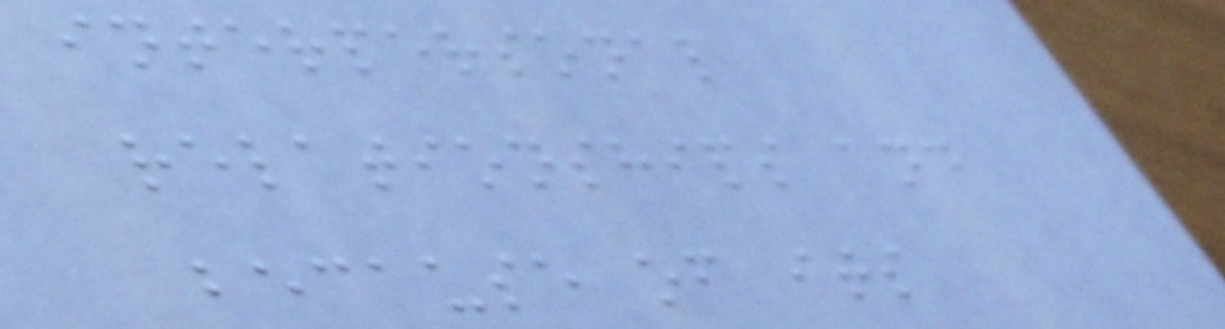interpersonal
relationships and
because of its
